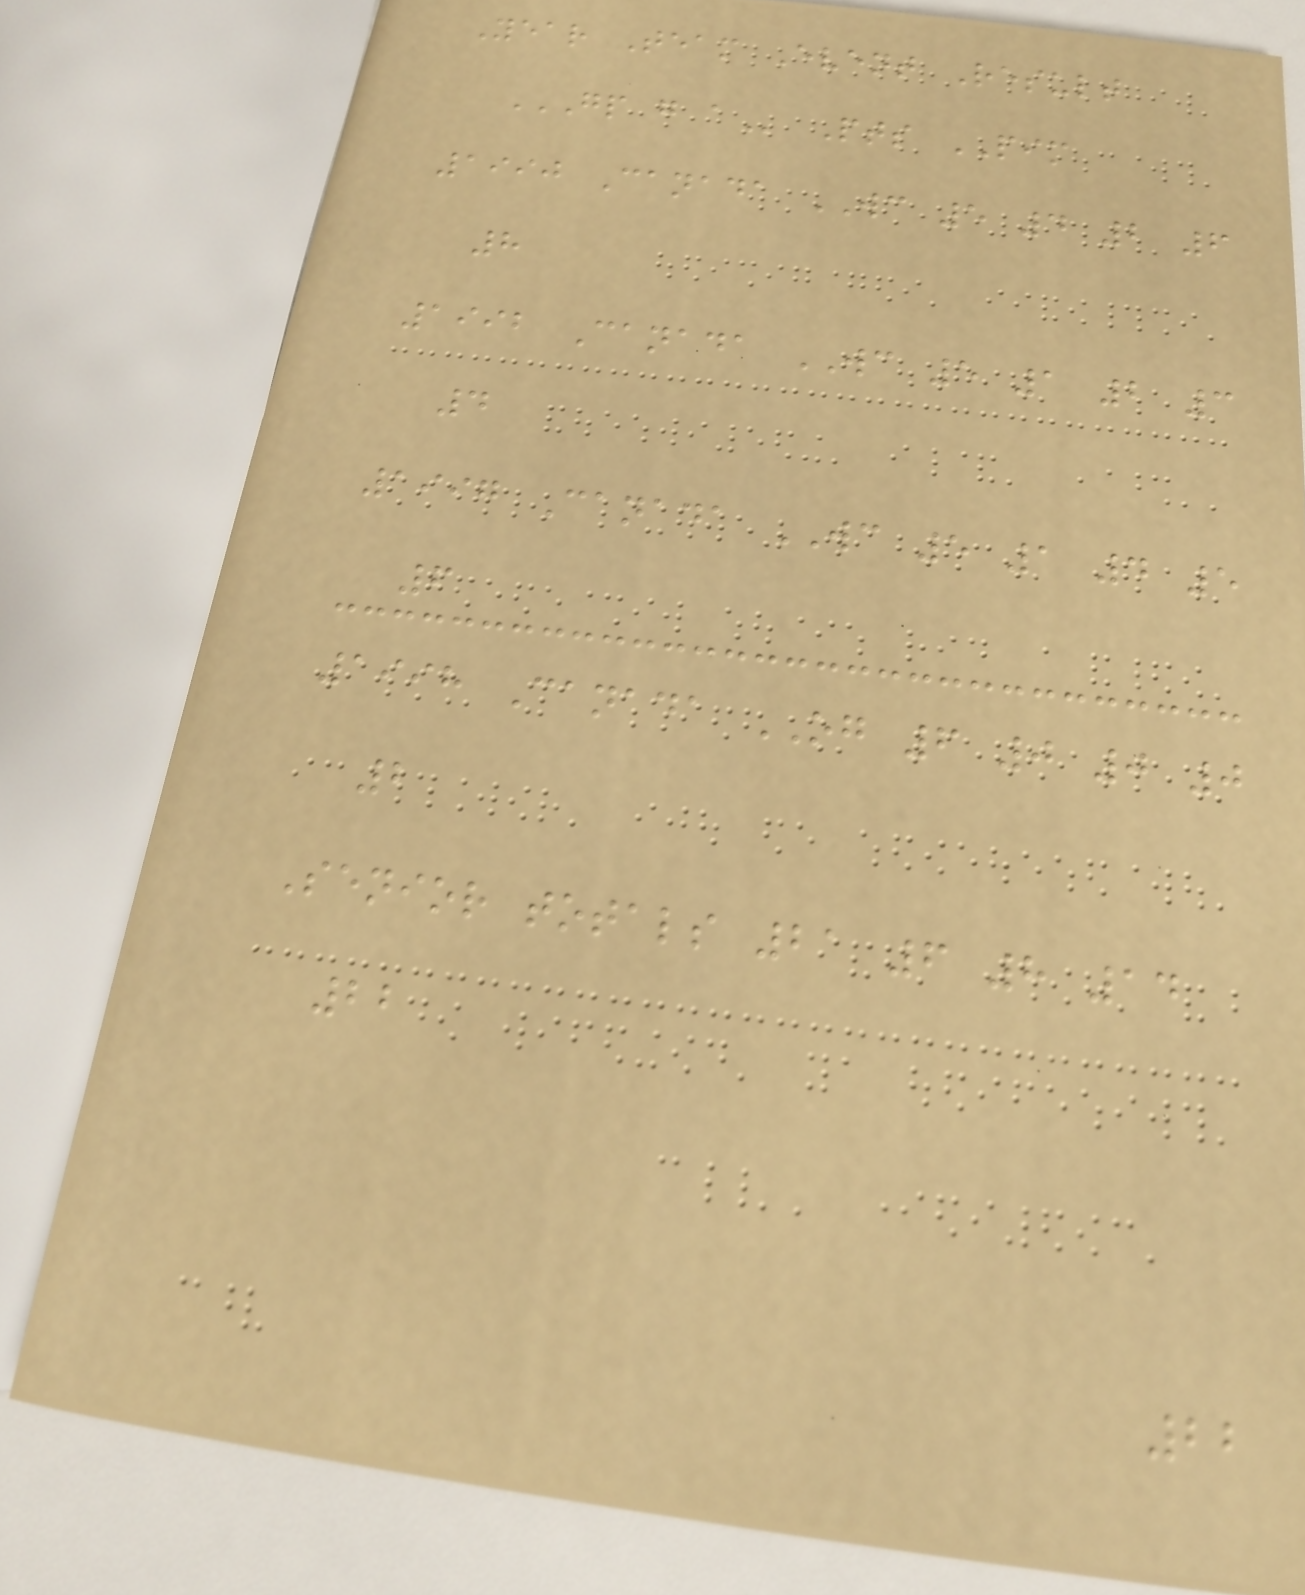Year Team Event Result
GP G A Pts PIM
1990 Canada WC 5 4 2 6
8
1992 Canada WC 5 1 2 3
4
1997 Canada WC 5 1 4 5
6
1998 Canada OG 6 0 0 0
2
Senior totals 21 6 8 14
22
22
